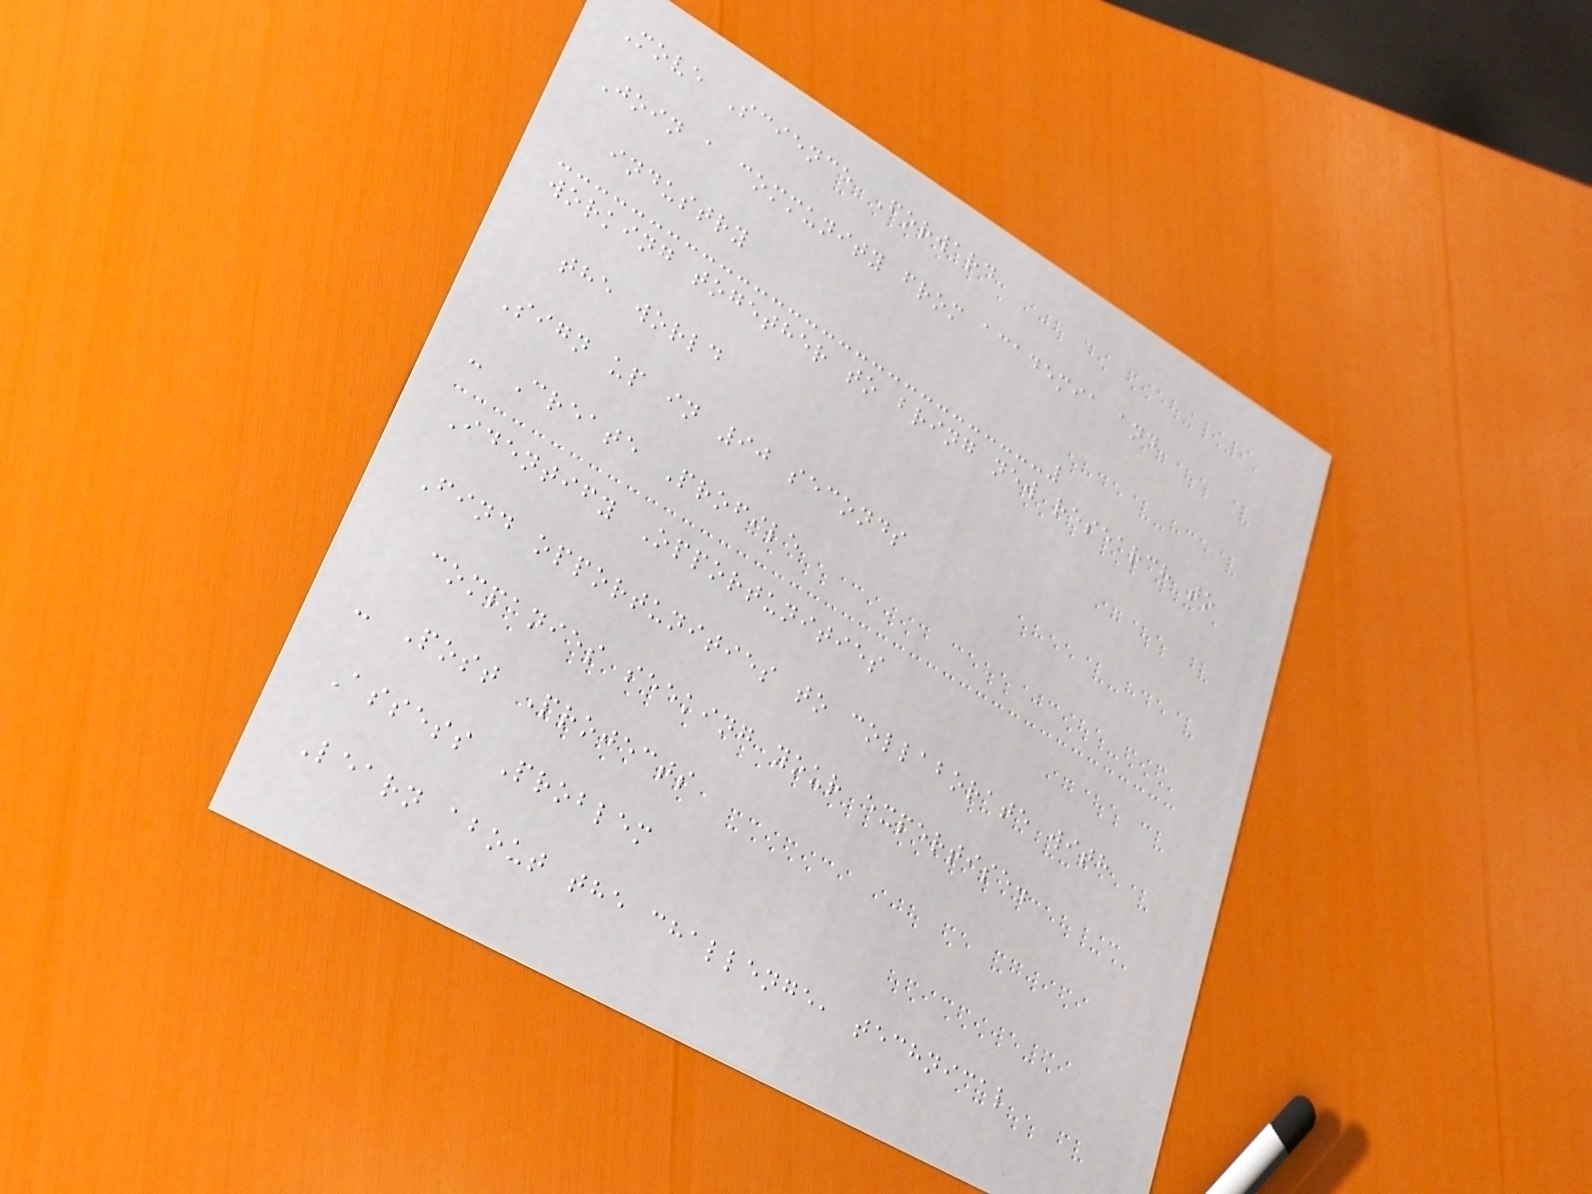Move Science Forward
Join a community from academia and
industry
working together to bring new research to
the world
Sign up in 90 seconds
- Create Profile
Identify Opportunities
Find opportunities to collaborate with
companies seeking your expertise.
- Post Projects
Assess Problem
Learn about the challenge, technical
